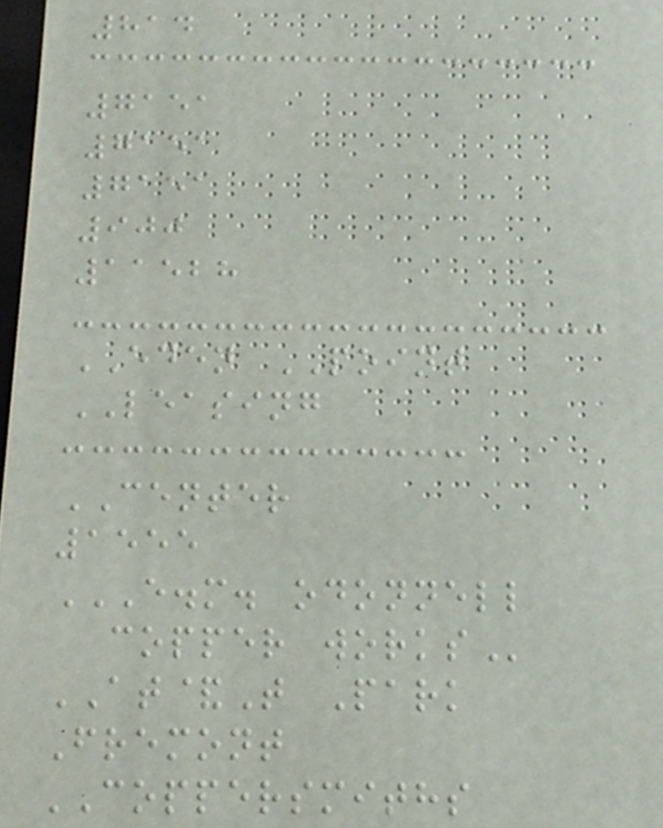814
7151
7151
7151
900
11528
EDEN POINT
LEASING
CENTER
1555
E.M. ODONNELL
COPPER WORKS
AT&T Park
Fremont
COPPERSMITHS
